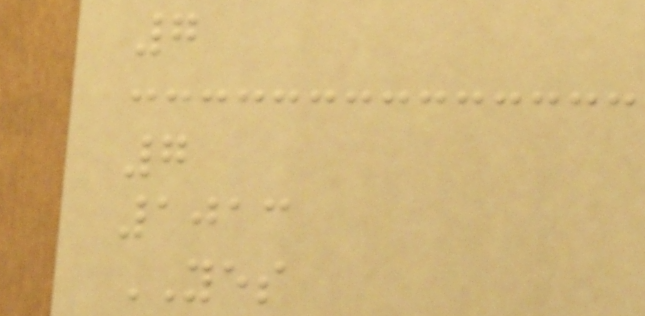7
7
1013
YES
